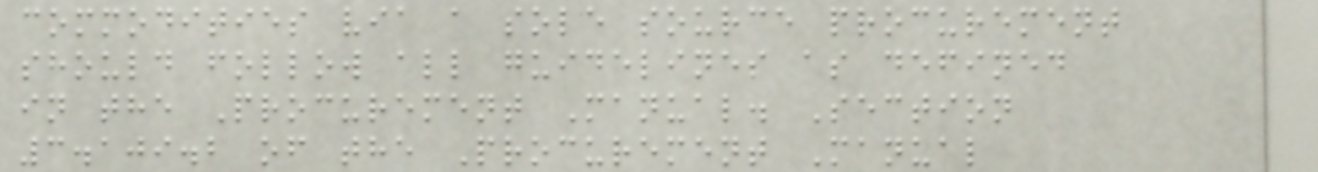commodities via a sole source procurement
should follow all guidelines as defined
in the Procurement Manual. Section
3.109.2 of the Procurement Manual
